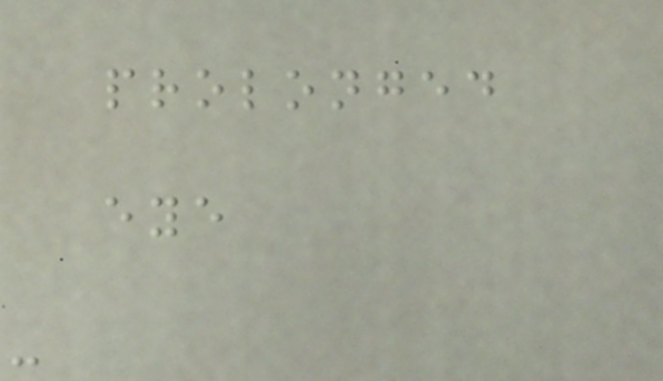prolonged
eye
-
